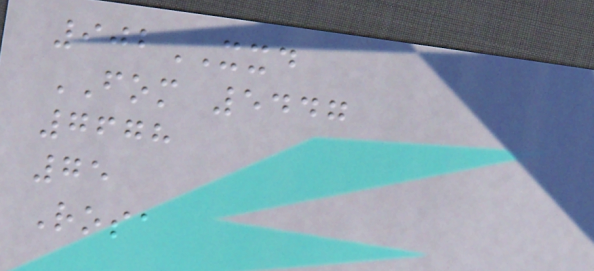902XXD
FOM 5447
7678
75
Rosa
